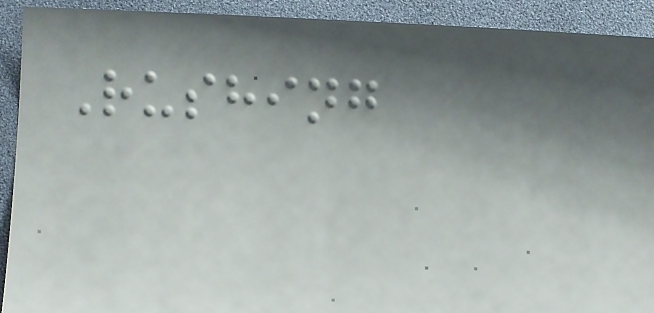Rushing
